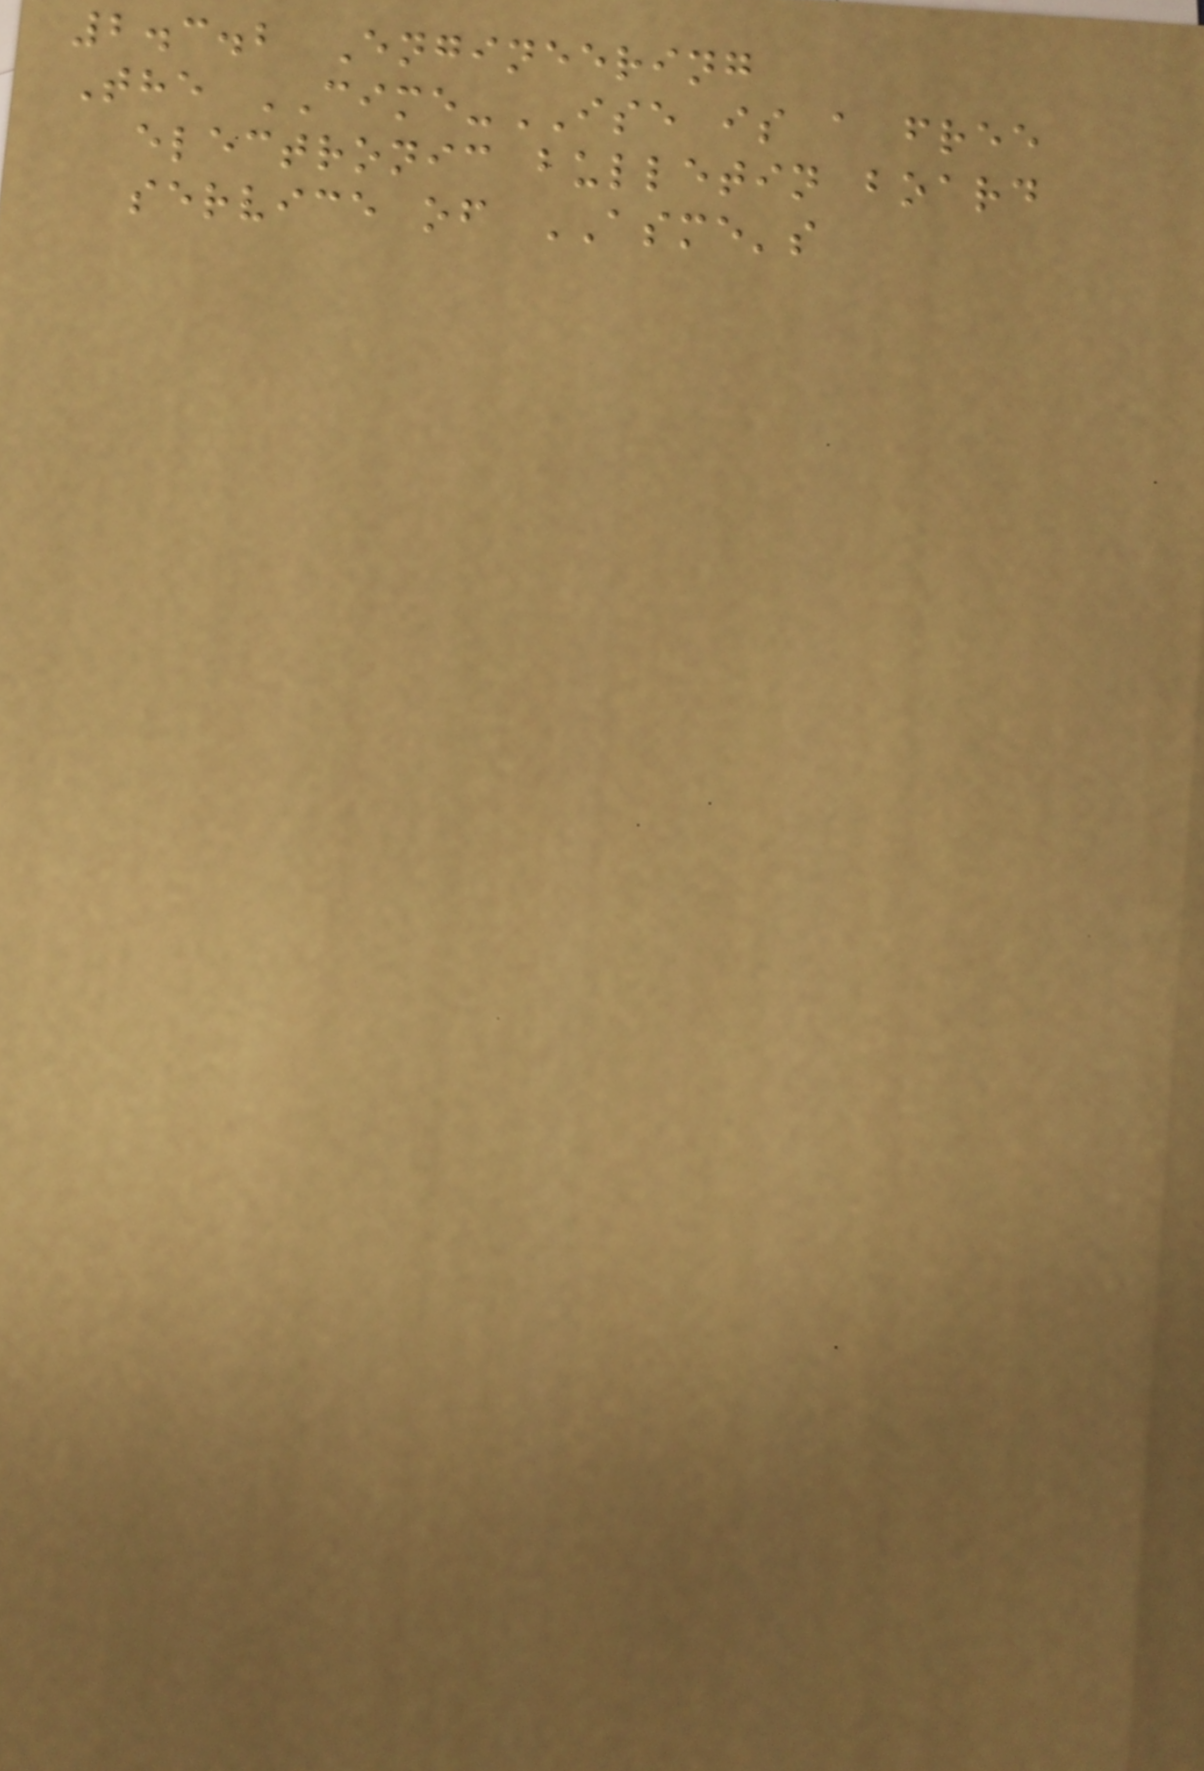2.3.2 Engineering
The CIME-ISE is a free
electronic bulletin board
service of ASME's
